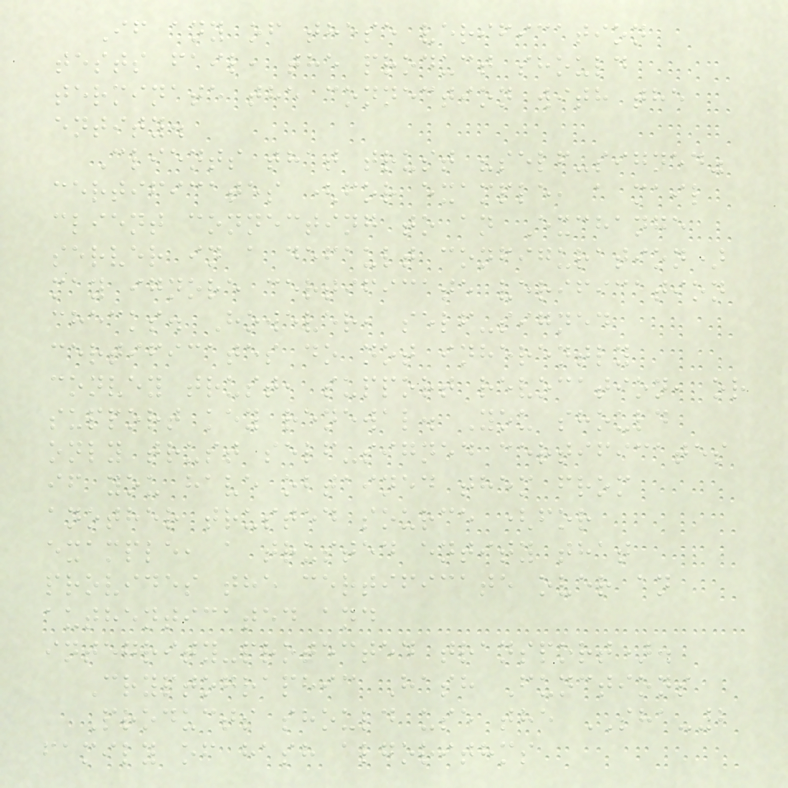If any of these verification
tests fail, the product should
terminate the connection with the
entity.
Clients that trust "self-signed"
certificates (for example, a mail
client connecting to an Exchange
server in a default configuration)
may ignore certificate verification
checks. However, self-signed
certificates do not inherently
convey trust, support revocation, or
support key renewal. You should
only trust self-signed certificates
if you have obtained them from
another trusted source (for
example, a trusted entity that
provides the certificate over an
authenticated and
integrity-protected transport).
Cryptographic Hash Functions
Products should use the SHA-2
family of hash algorithms
